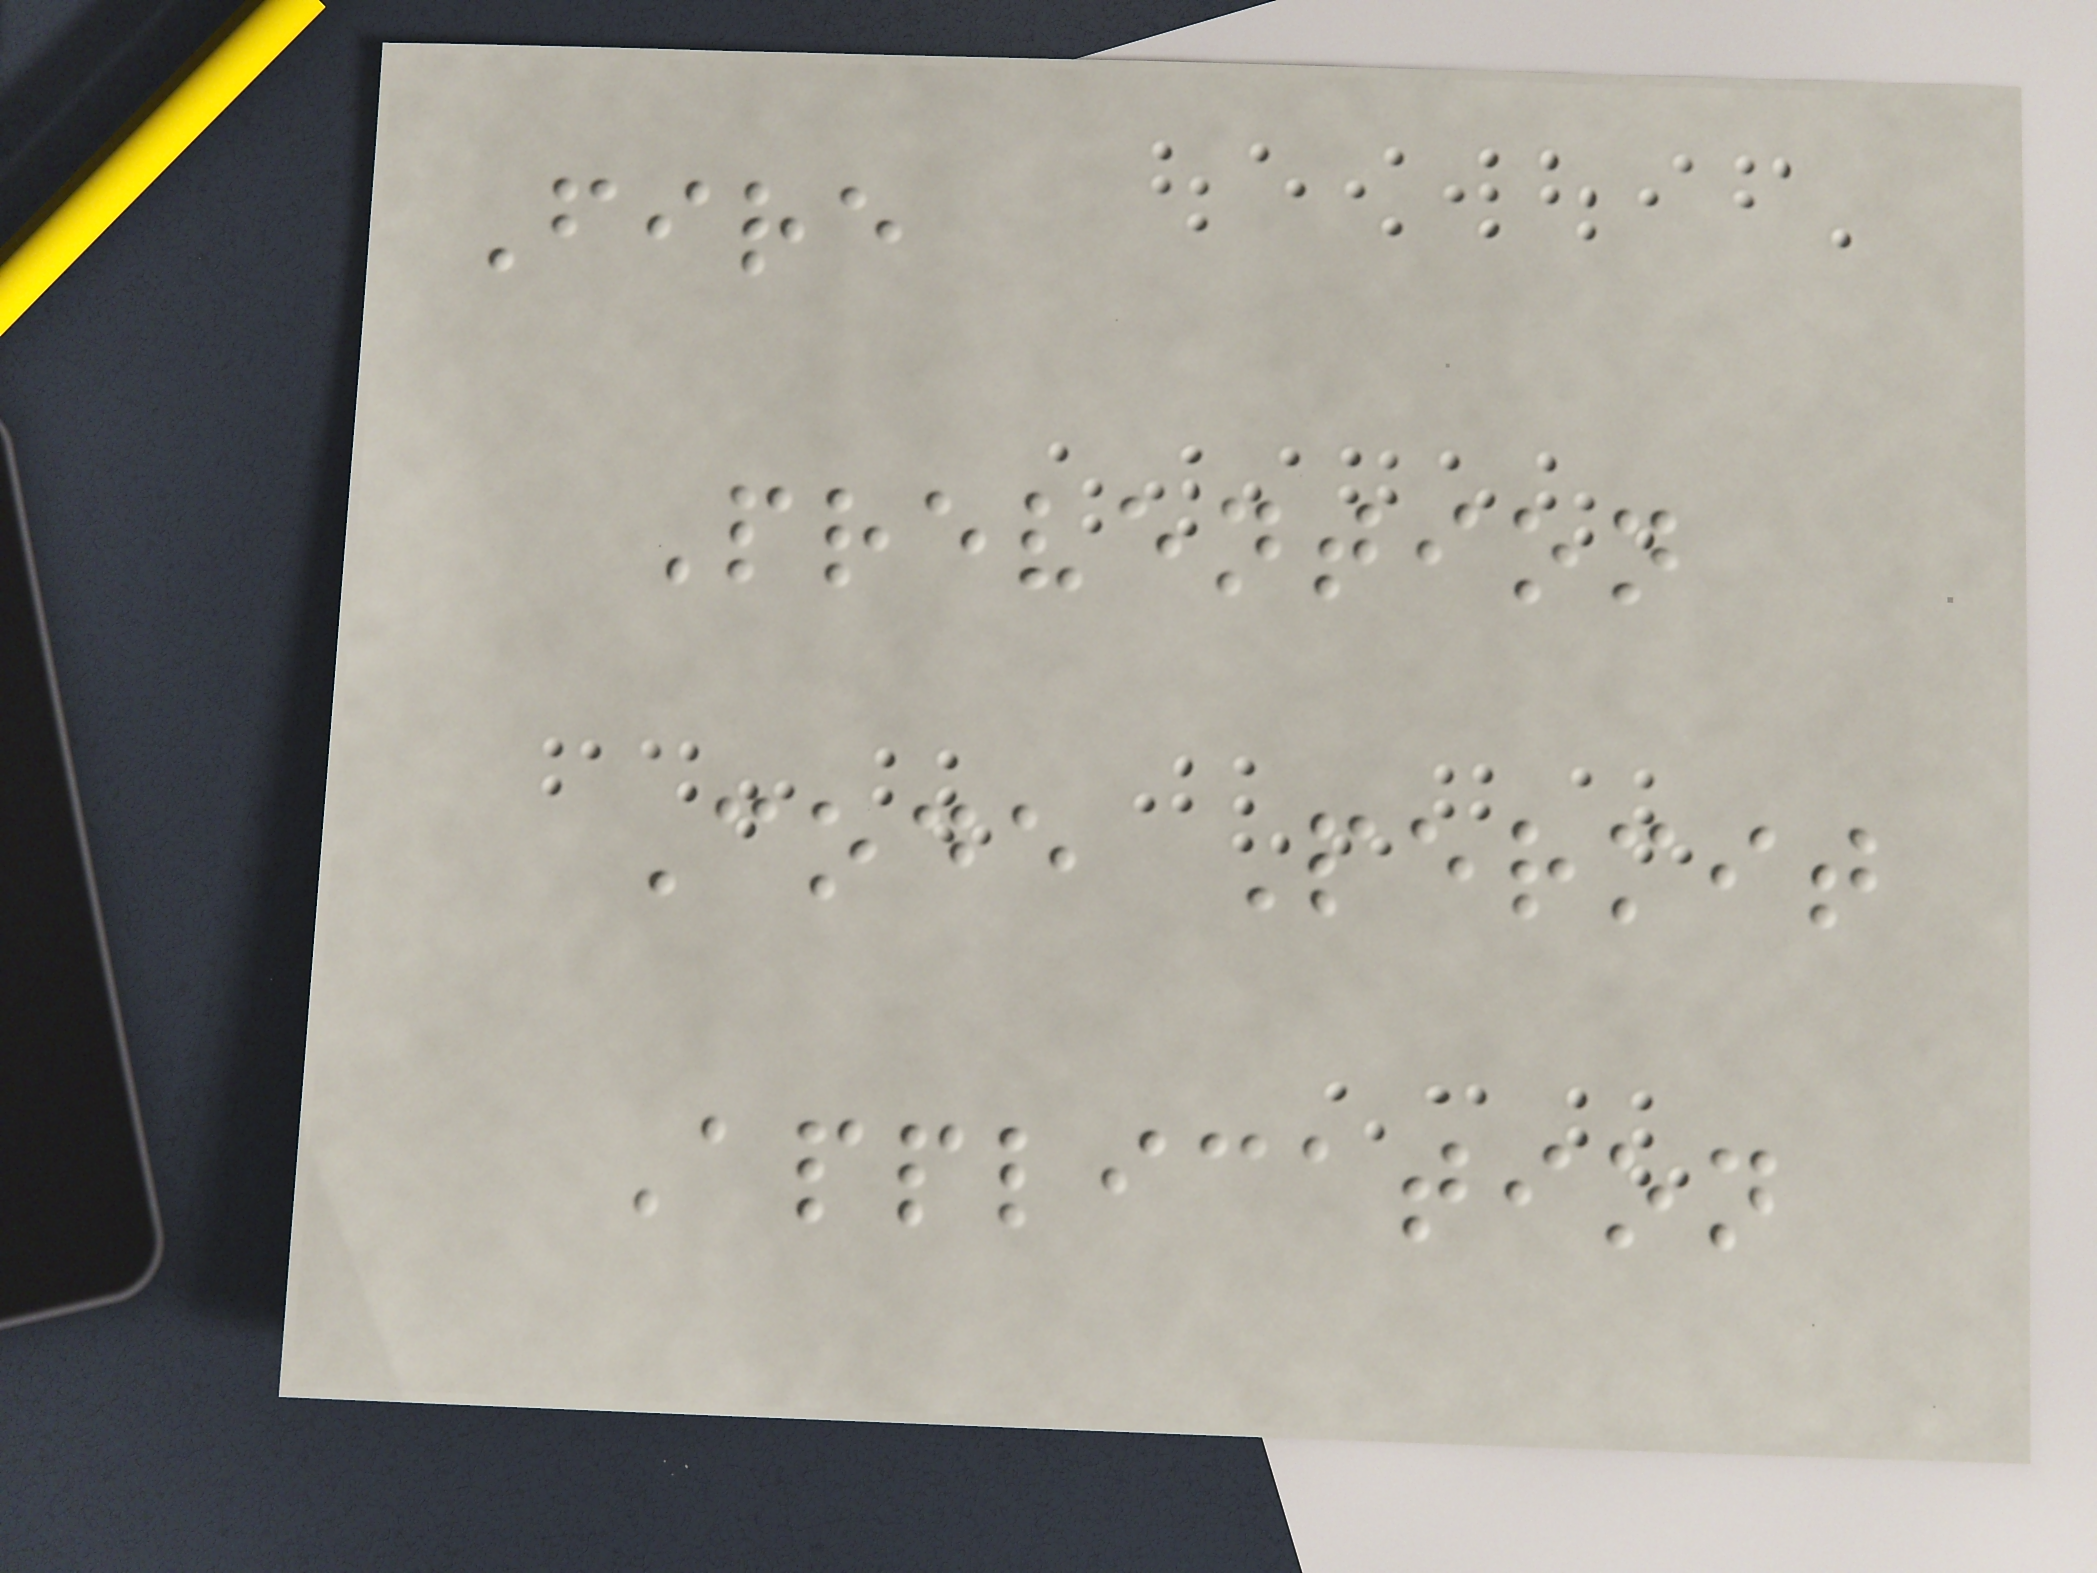Fire
Prevention
Code Permit
Application
